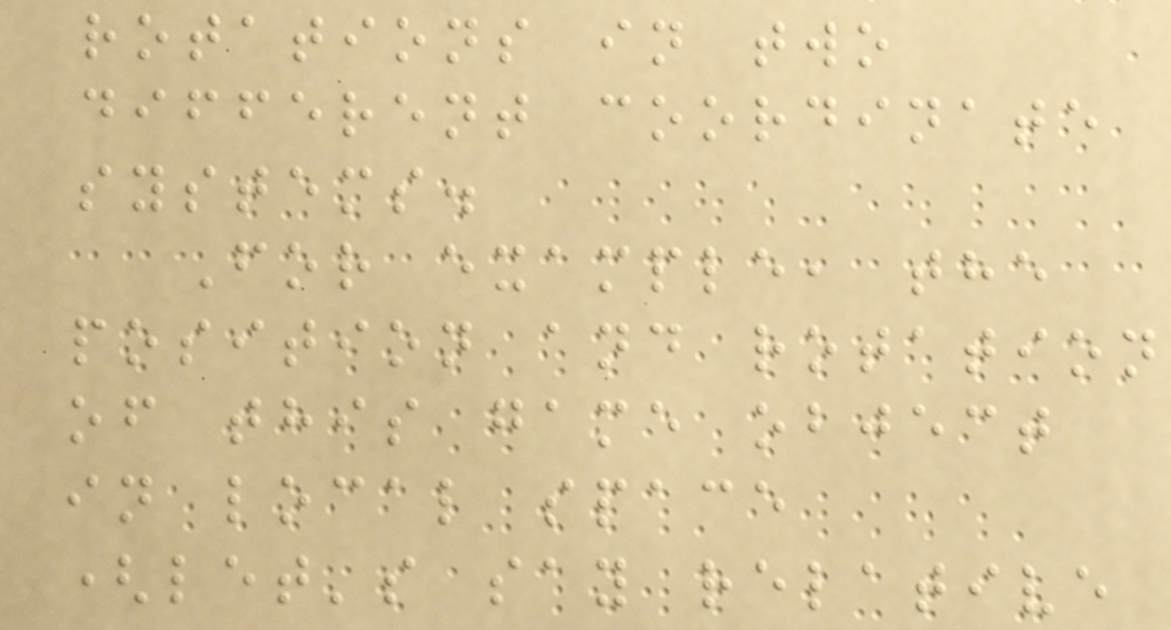rotations in two
different coordinate
systems.
For example, the
position and rotation
of this game object
in local space
(let's say relative
